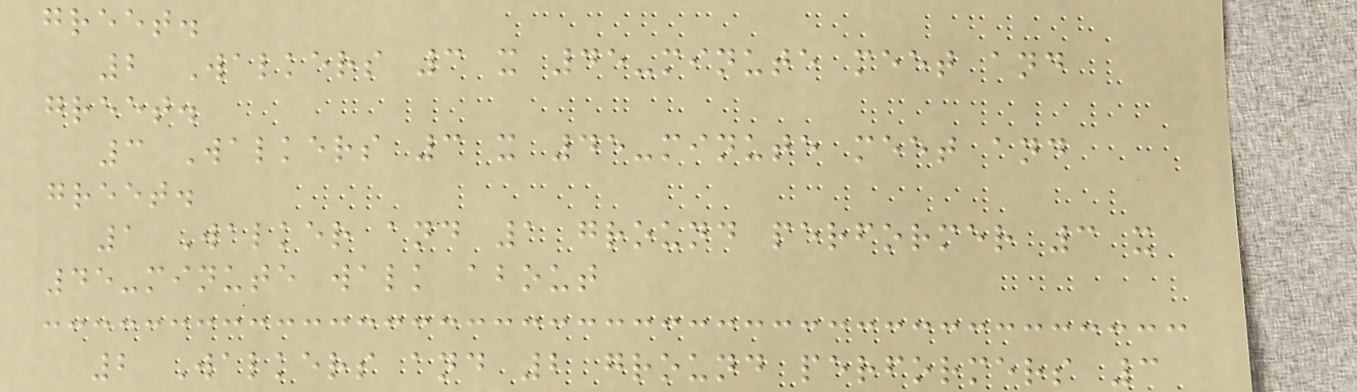greet.
2 Walkers 3 x 45-minute meet and
greet.
3 Walkers 3 x 45-minute meet and
greet.
1 Walker and 1 ground performer 3 x
45-minute walk about
2 Walkers and 2 ground performers 3
